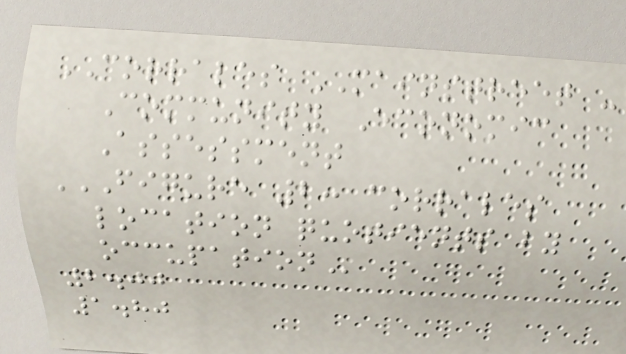CORRALES MAINSTREET -
Community Economic
Assessment
FIGURE 2: CORRALES
LOCATION QUOTIENTS BY
OCCUPATION
2.00
1.80
